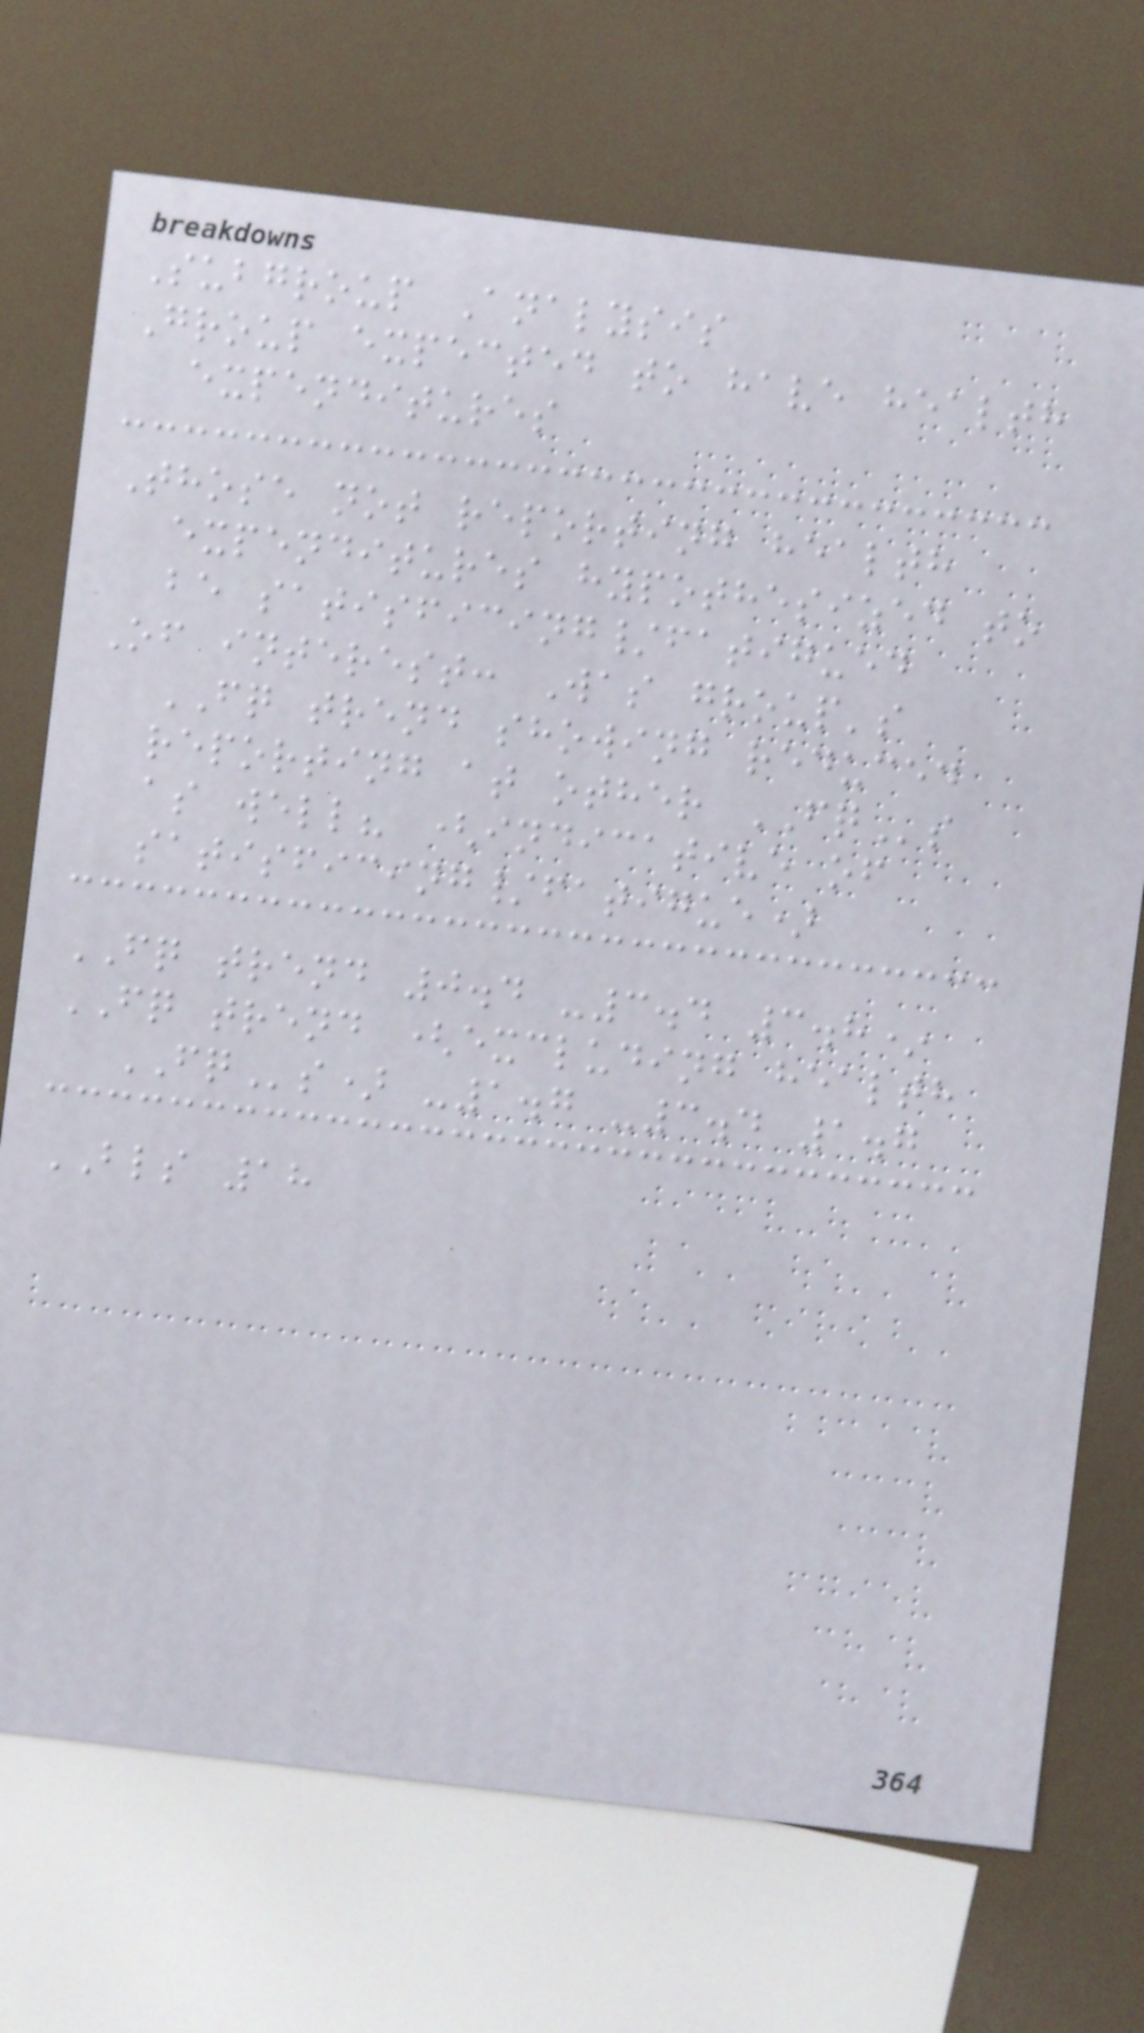Subgroup Analysis
Group expected to have health
expenditures
Those not reporting health
expenditures hypothesized to
be satisficing/fatigued
Of interest: Was group's
FQ trend showing reduced
reporting at other FQs
as well? (indicative of
satisficing/fatigue)
FQ trend 0.4 -3.4 3.8*
FQ trend (excluding health
FQs) -1.7 -3.4 1.7
BLS 18
